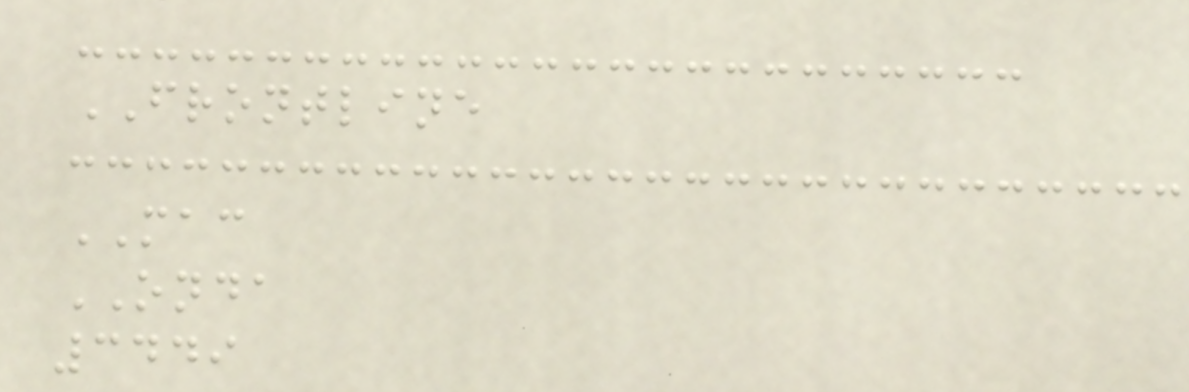FRONTLINE
MAC
ONDA
3449
